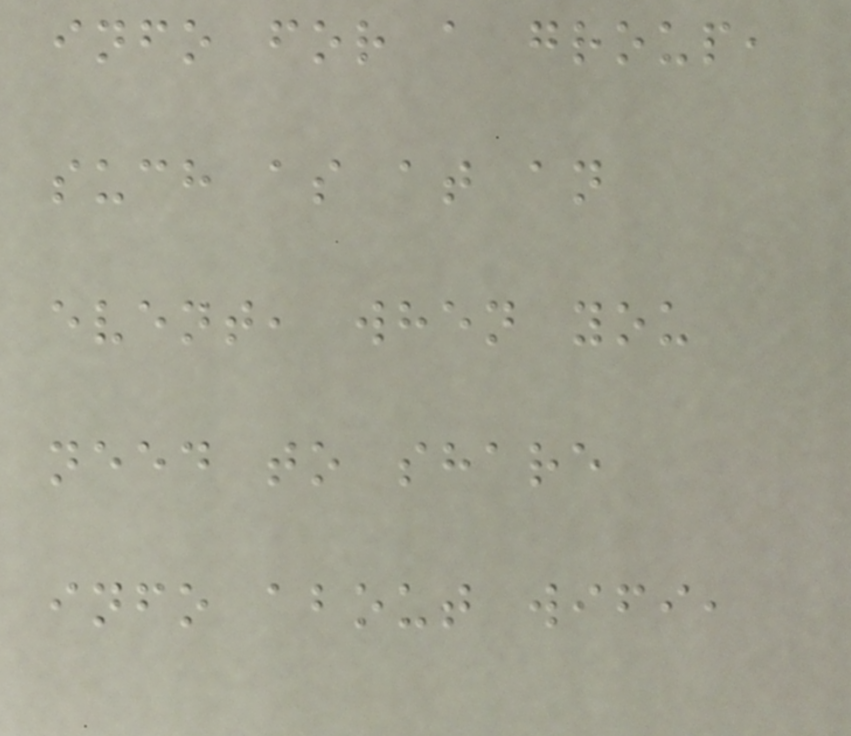info for a group,
such as at an
event, when you
need to share
info about wifi,
